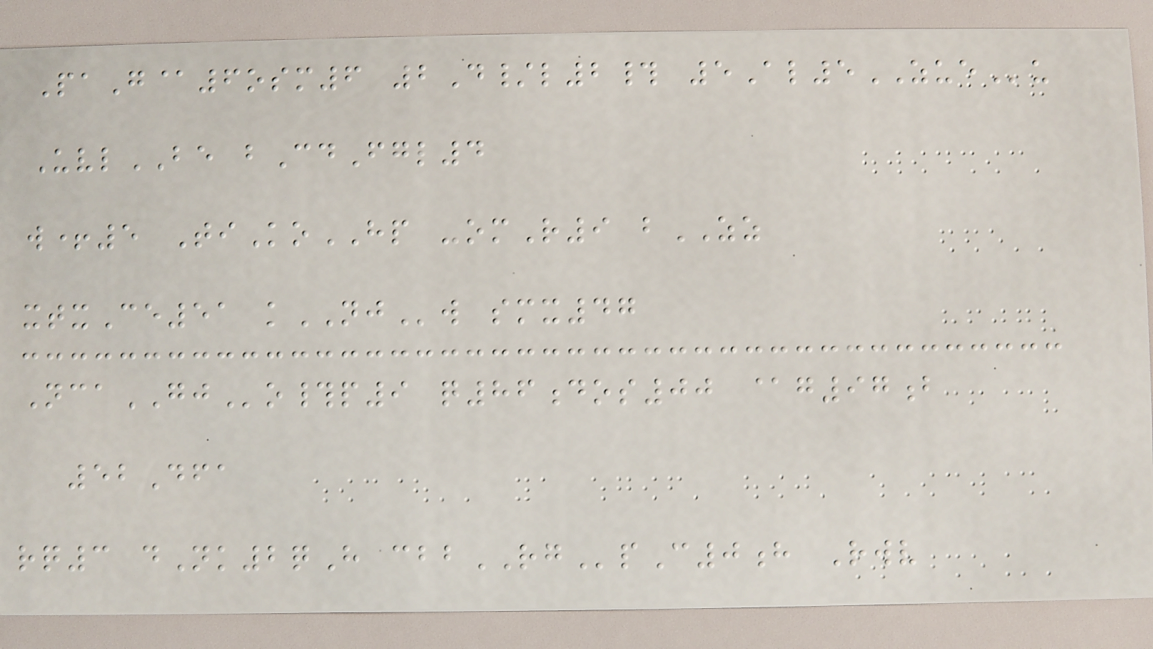PaG@6osm6 2D/l2# 5Al5ZUEu
UvlBE bCdFgl4
w+5 TiKoHP -omR9 bZZ
xtxCe51 kNJw smx47
NcaGJo#p9 q86dos00 @g97b
52Dfa
rq3 dNk2qH cbbRGpC0h Rwv
